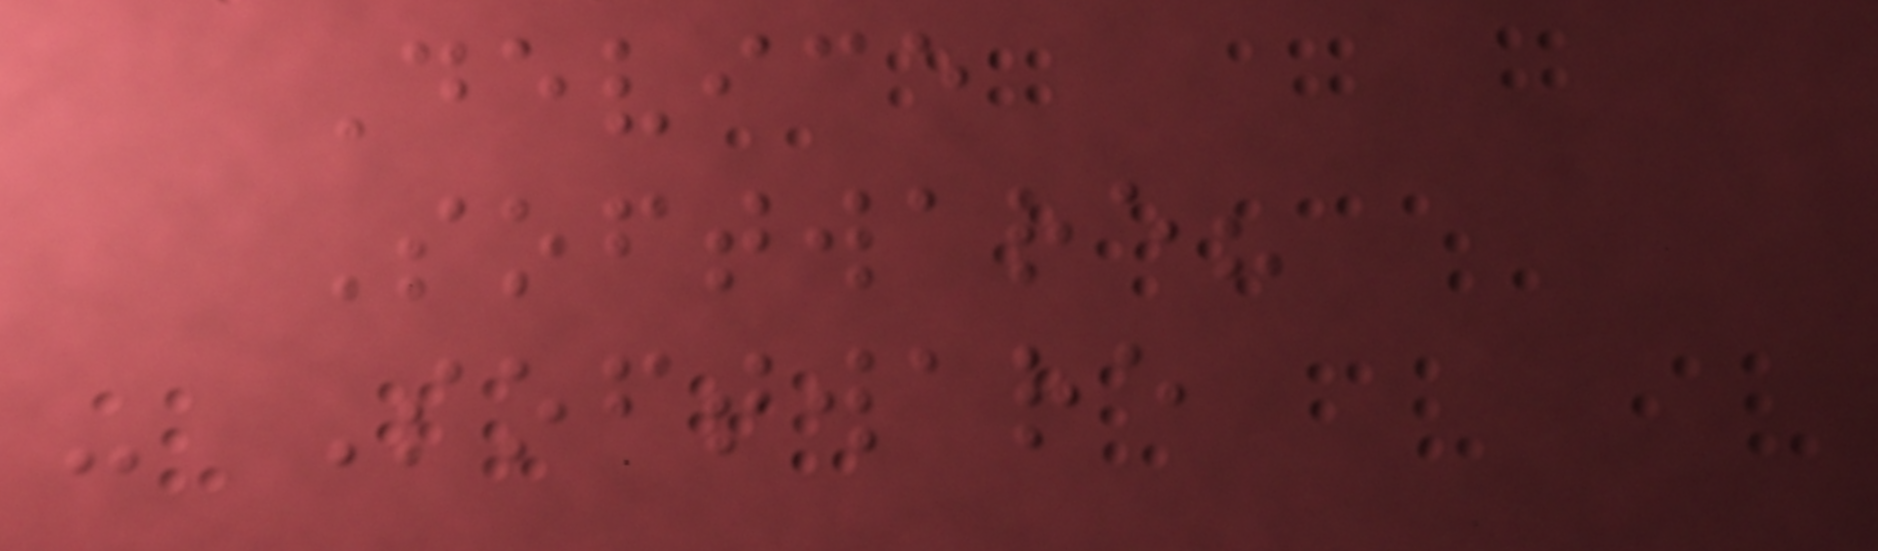Device
Software?
- Software
